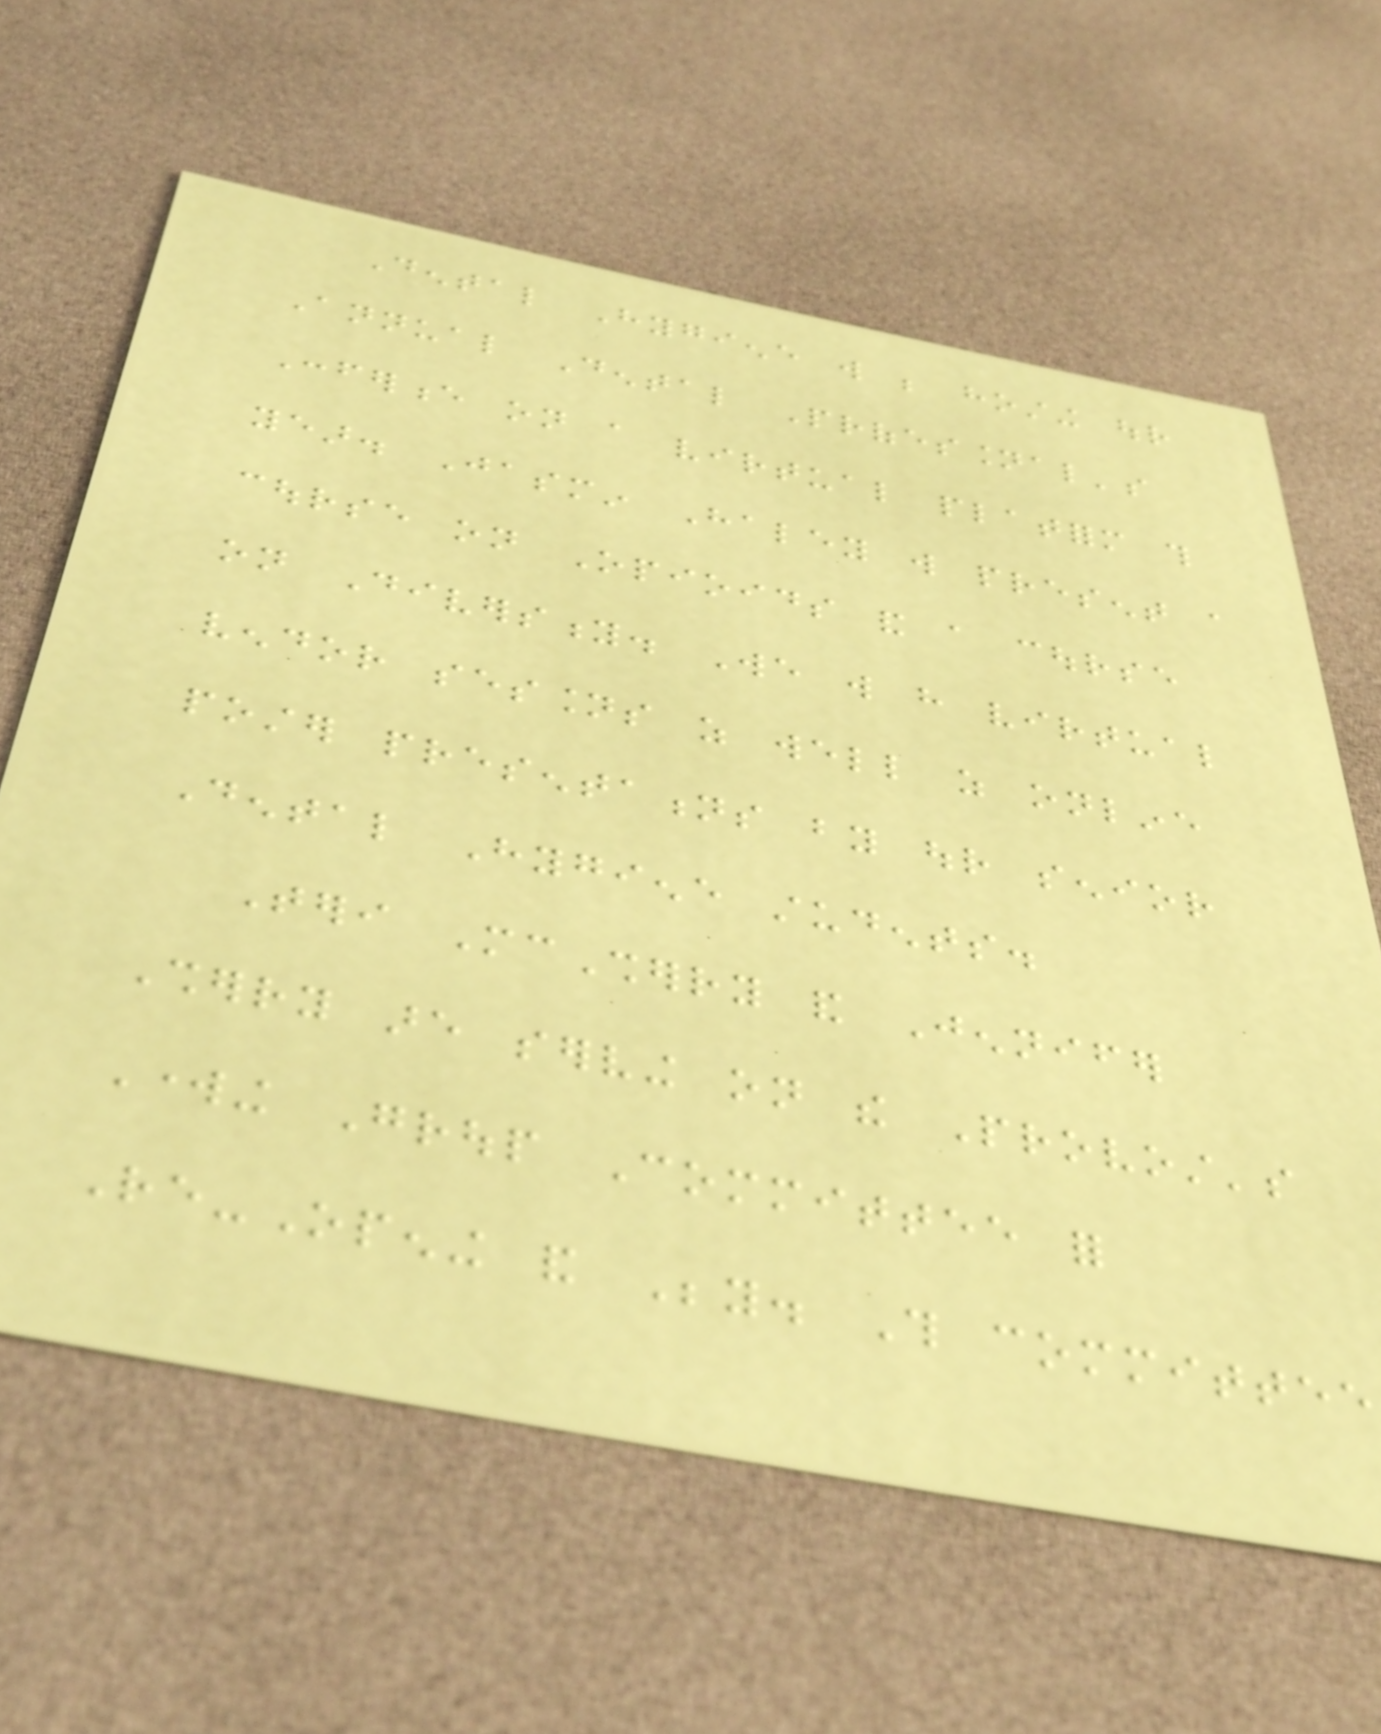Dental Hygiene will be hosting our
Annual Dental Professional's
Conference on a virtual platform this
year. Jasmin Haley will present a
course on Opioids and a course
on Diversity. We will have virtual
vendor sessions as well as online
poster presentations by our senior
Dental Hygiene students.
Teri McSherry and Jennifer
Sherry are serving on the Provost's
Working Group Committee for
Re-Opening and Beyond. This committee
